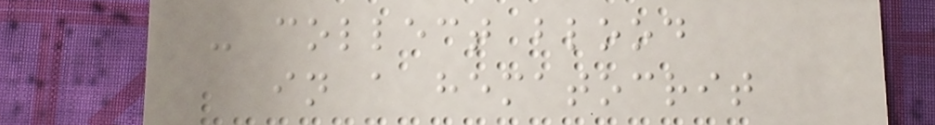- collect blood
in a hematocrit
